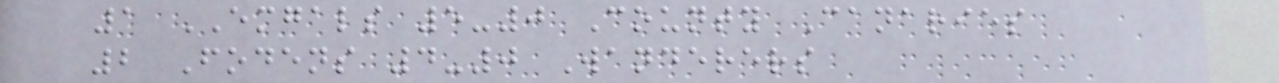1 EMGALS 5-0 County Canaries
2 Fodens 4-0 Wanderers
